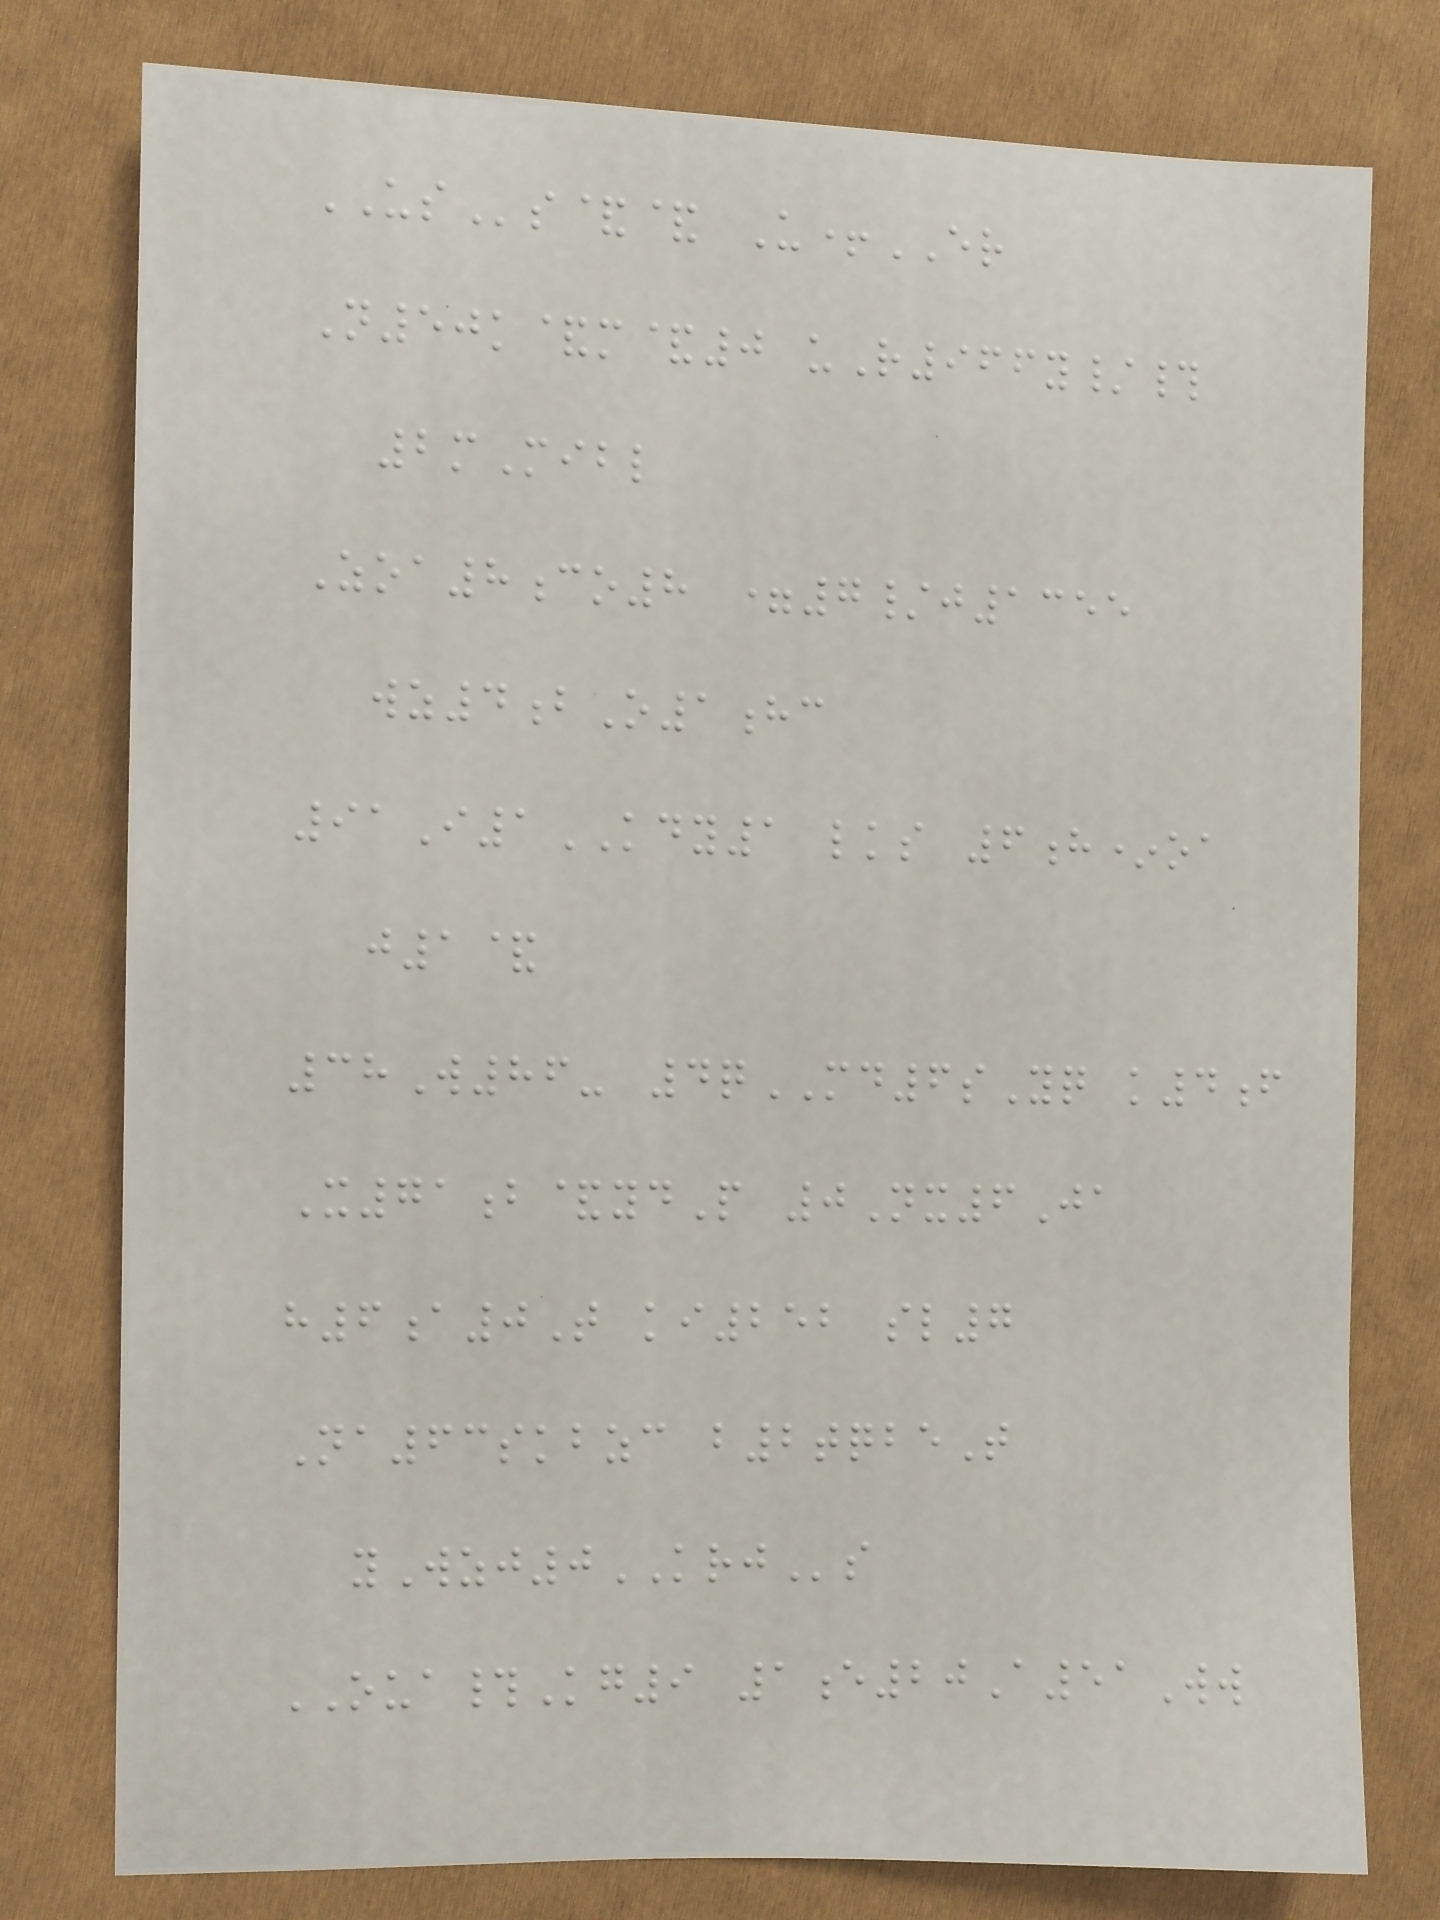USs&& U+ER
N50k&m&0 uR966y/#
2mMibl
Zoa8co8 =7/j1355
wz4bO1hc
91I1KDY1 lks 6h*oa
j1&
38W86- 4qMD6sYq k4f
X71b&ydP 0Nx6Ja
h6a0T ki252 sl7
Na63skbzc b2tqbeT
yWzj0KRJs
OUA#Kg9 1e20A51Ww
